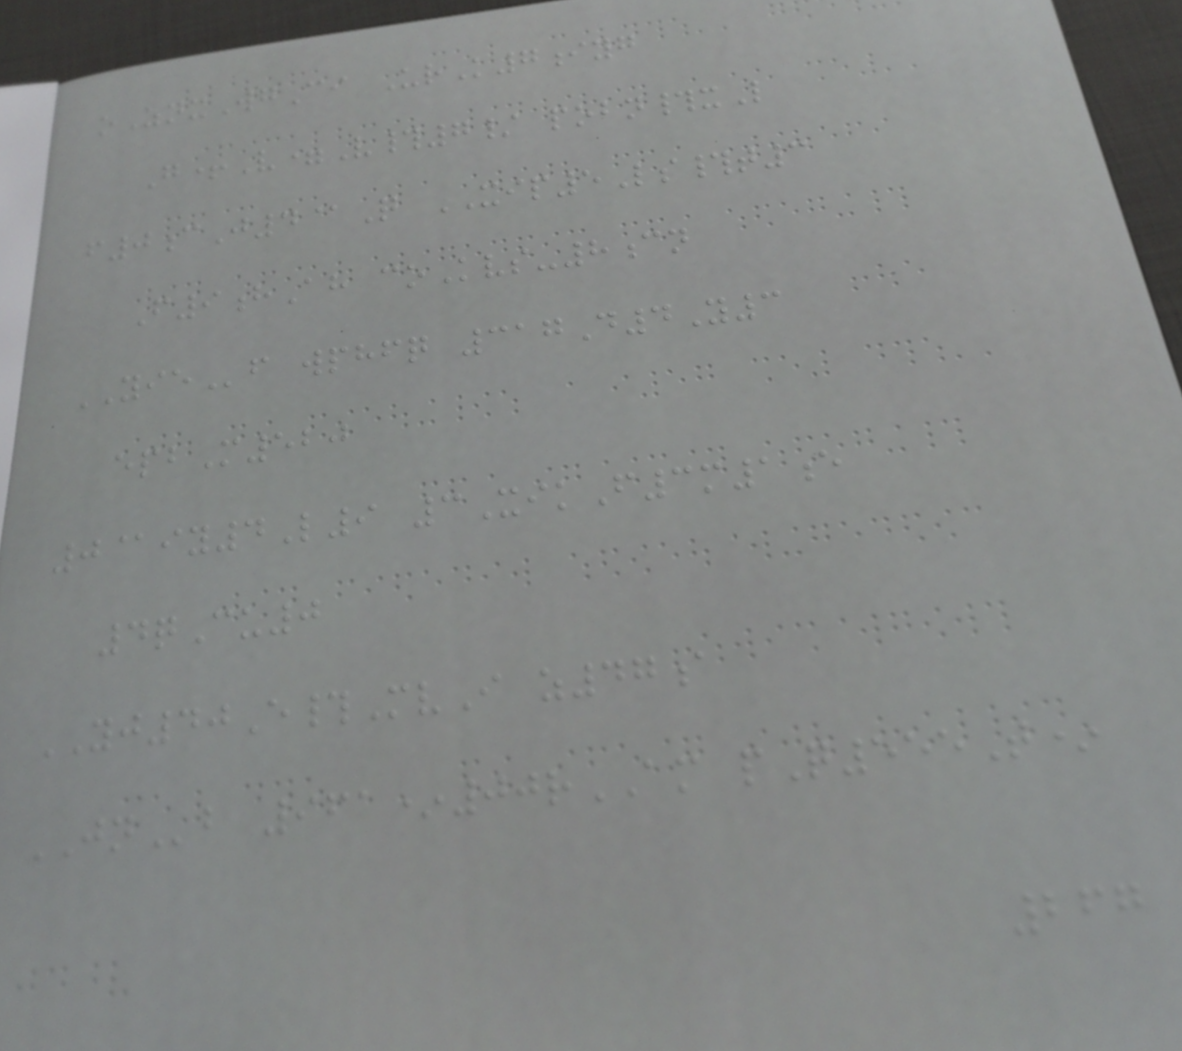oZnxWgCi UrK7iyg
G+V=V#7/ pobn#xL
f0cJ4@Q XIP5Ls#t3
F9hAh coKvs-8cn
YIEf wphfq 317D4Y3
epbM520
0@iy4L9 3XikF3m1e
4qCu0
YJ40E#MvI z47a
JNb 961*00rAM pQ555T*
267
